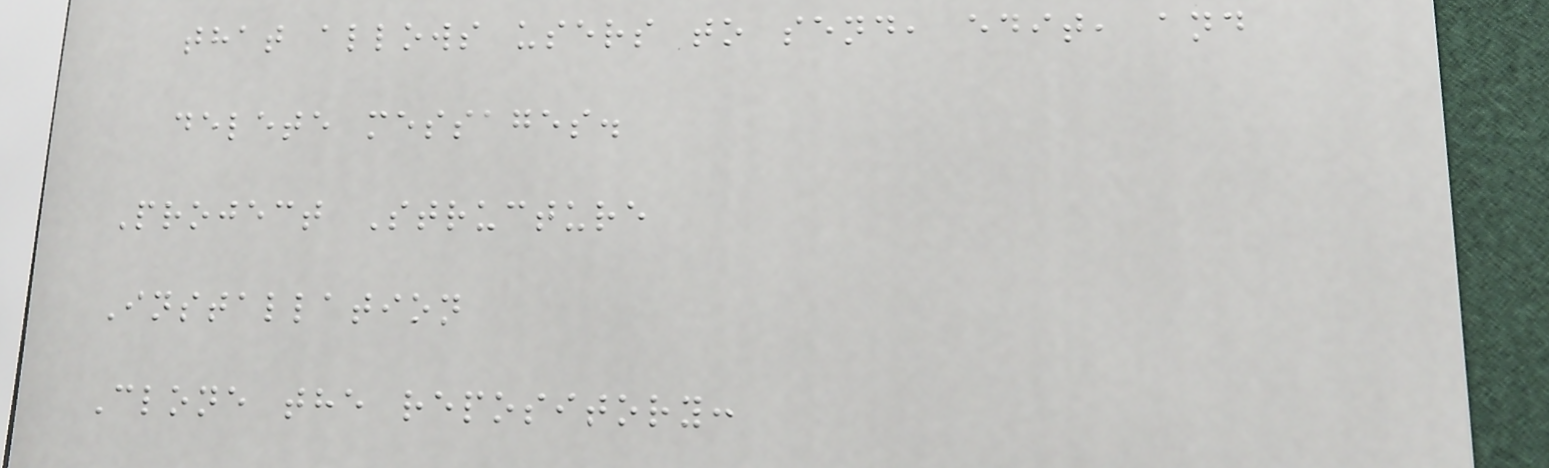that allows users to send, edit, and
delete messages.
Project Structure
Installation
Clone the repository:
